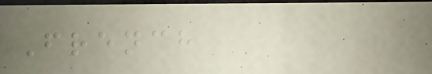French
